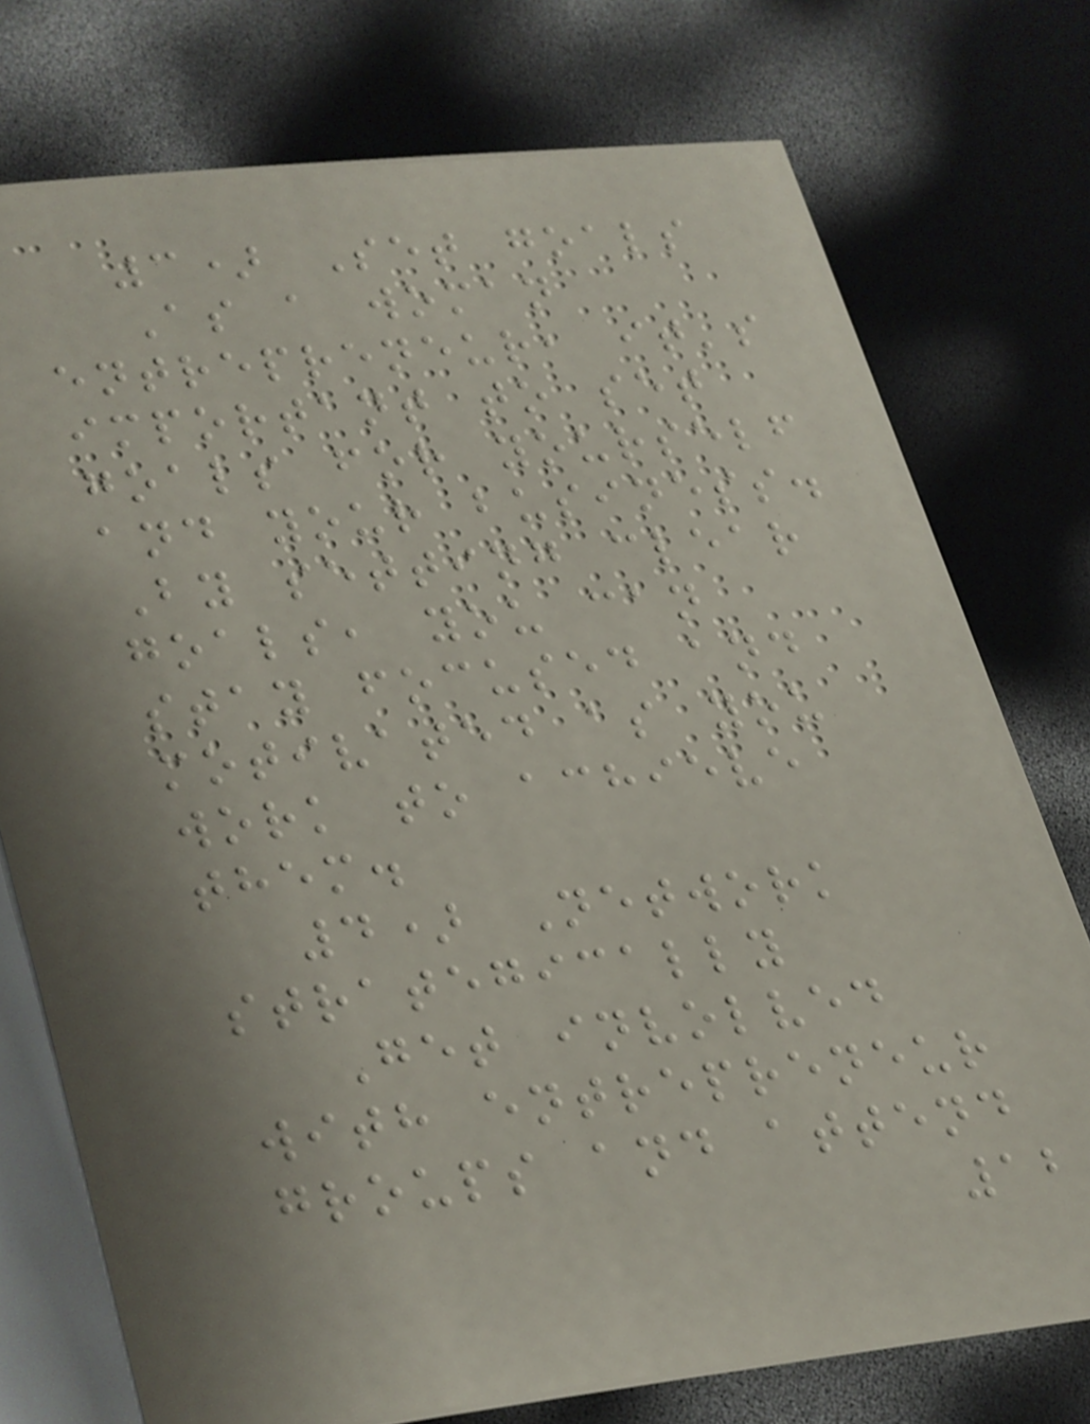3) Set goals
As a woman
entrepreneur, it's
important to set
goals for yourself
and your business.
By setting clear
goals, you can
stay focused and
motivated as you
work to achieve
them.
4) Network
strategically
Get involved
with entrepreneur
groups and attend
12
